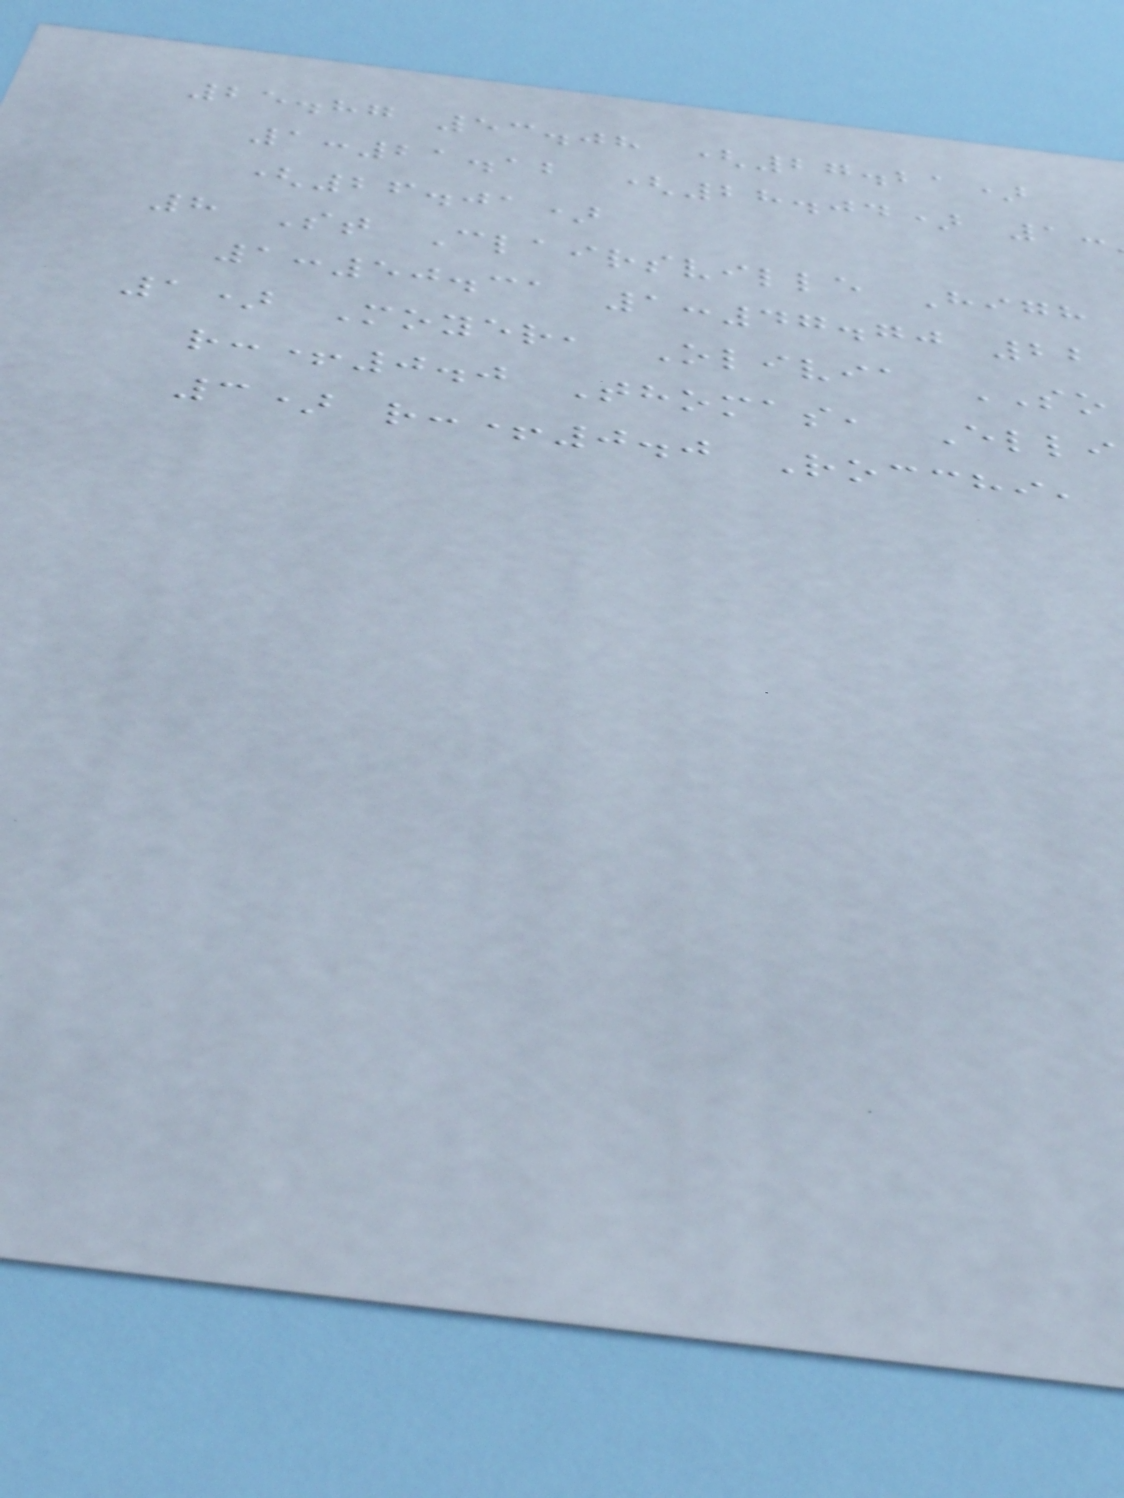25.87 53.08 (27.21)
1:21.12 (28.04) 1:
(26.01)
8 St Clairsville High
1:50.31 1:47.70 22
1) Moyer, Olivia SO
r:+0.0 Thomas, Elli
3) r:+0.0 Rocchi,
